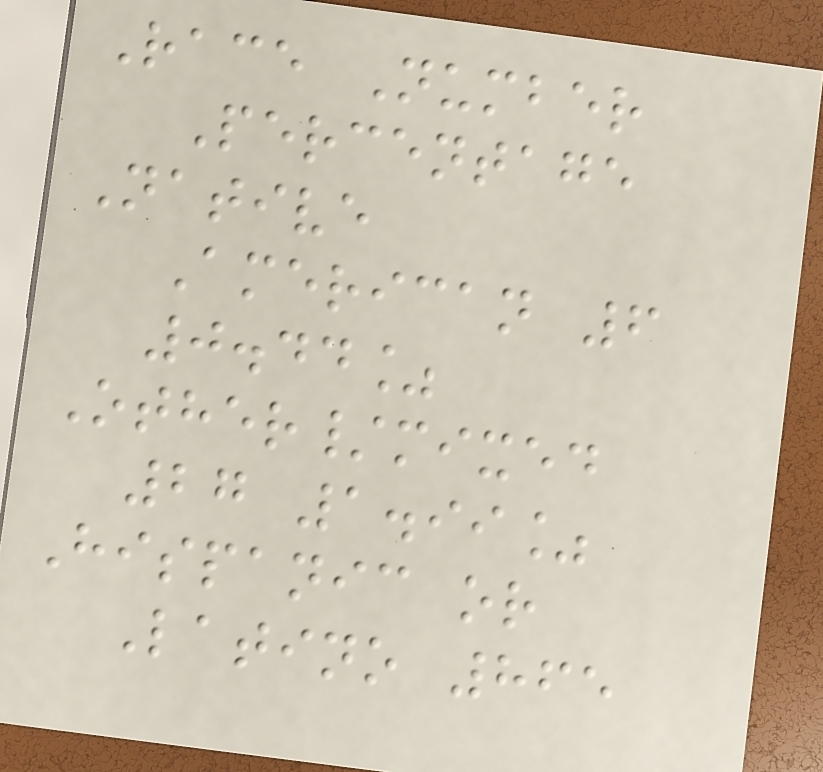Race Number
Percentage
Native
American 6
0.44%
Other/mixed
27 1.99%
Hispanic or
Latino 865
